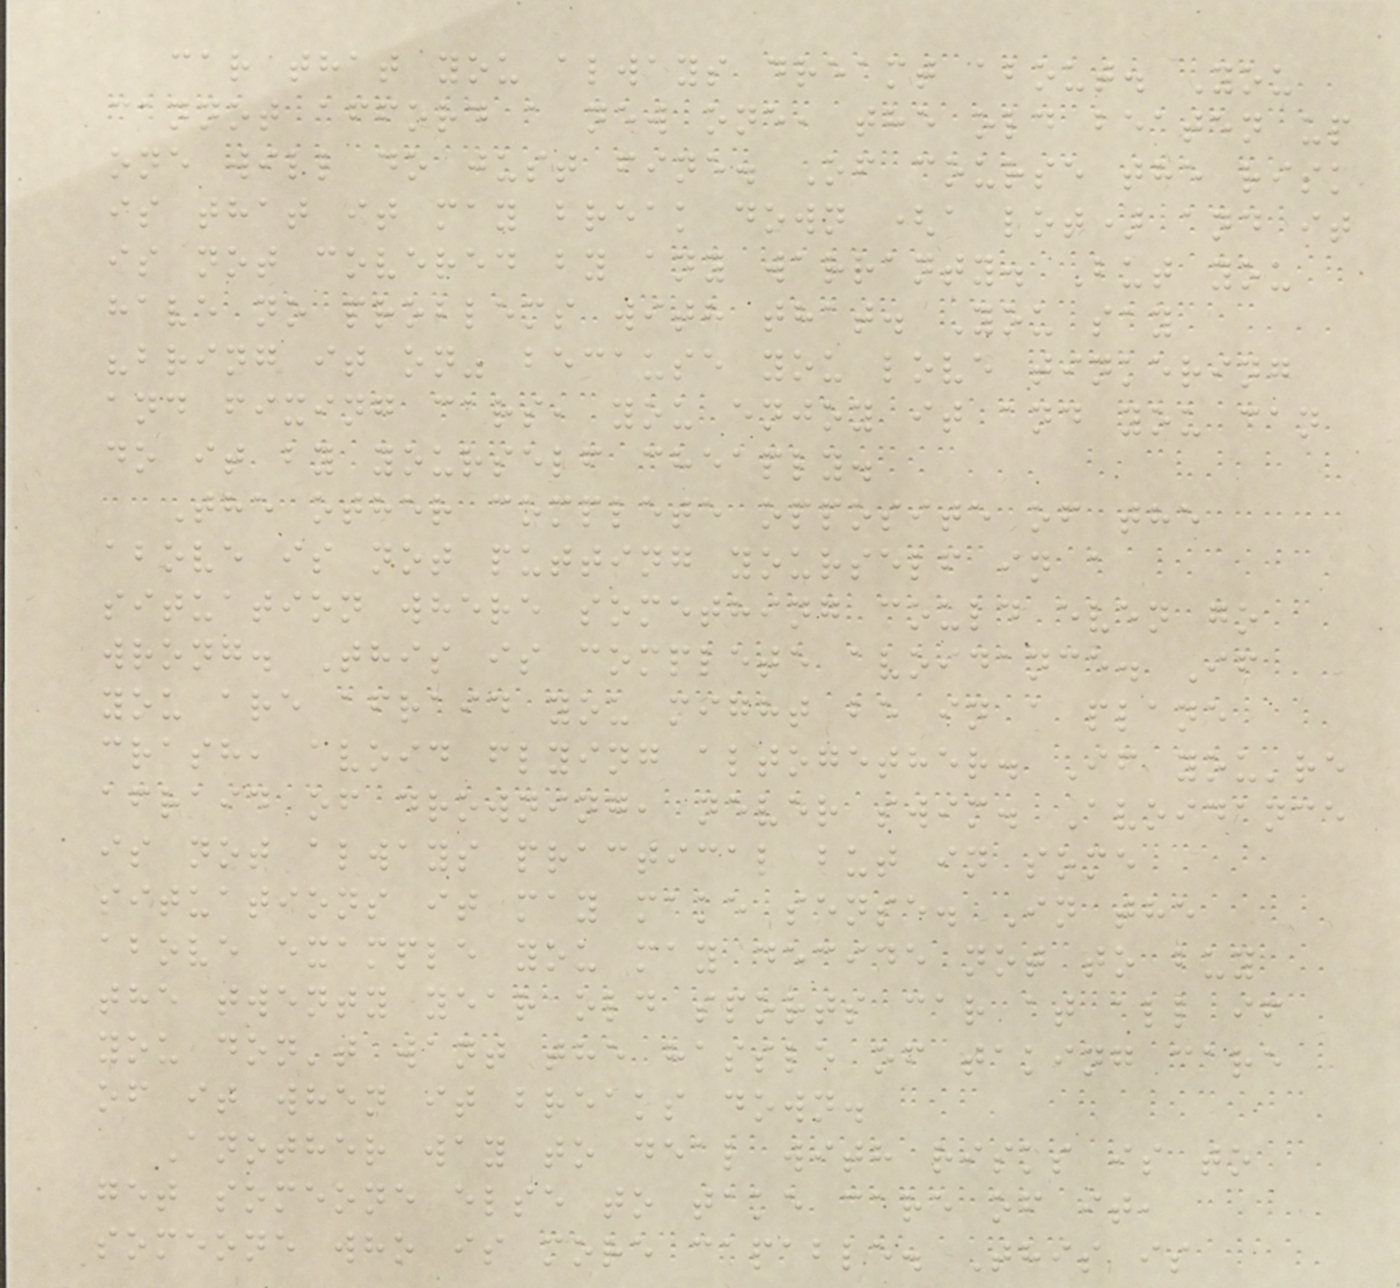car that you always dreamt about. You
cannot afford a new one, the old beaten up
one will do just fine. Of course the risk
is that it may break down (a lot) and it
is not covered by any warranty. But you
have no problems with that. You say
"bring it on" because you love tinkering
and fixing cars, you enjoy it and you can
do it by yourself cheaply.
The other complete opposite of the
above is not putting yourself in a
situation where something could even go
wrong. This is complete avoidance. If
you are afraid you might be in a plane
crash, avoid flying altogether. If you're
afraid of drowning, never swim. Avoidance
is not always practical but in some
situations it may make sense. In the
above example you may decide not to buy
the twenty year old sports car at all if
you don't want the hassle of taking care
of it when it breaks down.
Another way to deal with risks is to
get someone else to take care of it,
someone who is more capable. This is
